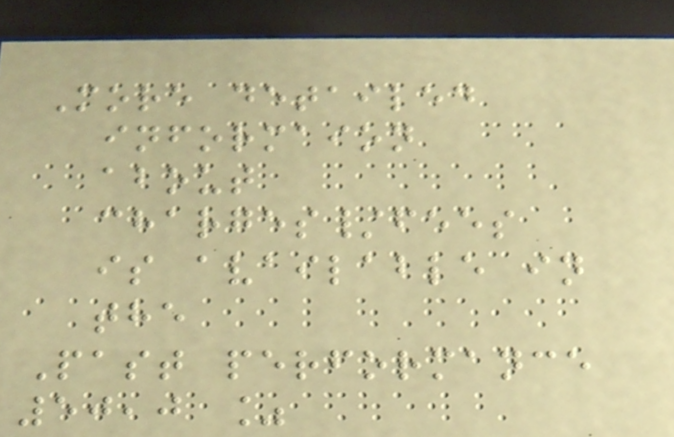More detailed
informaion
about
charges/fees
is available in
the
Past performance
50,0 %
